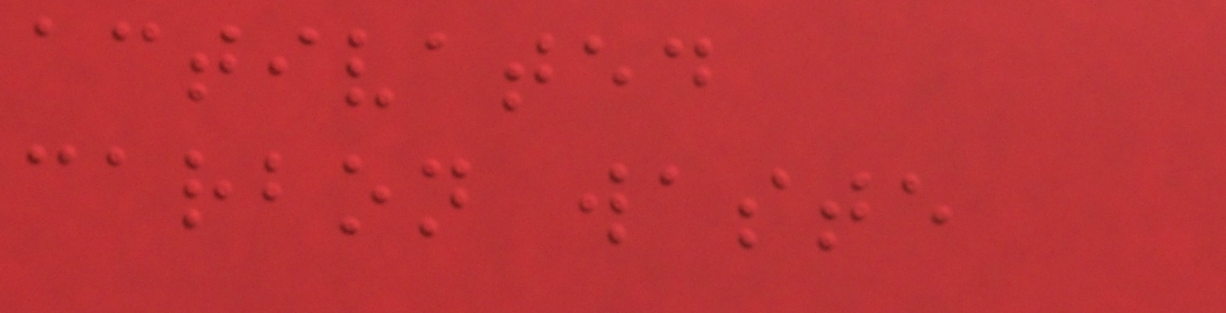activated
carbon waste
